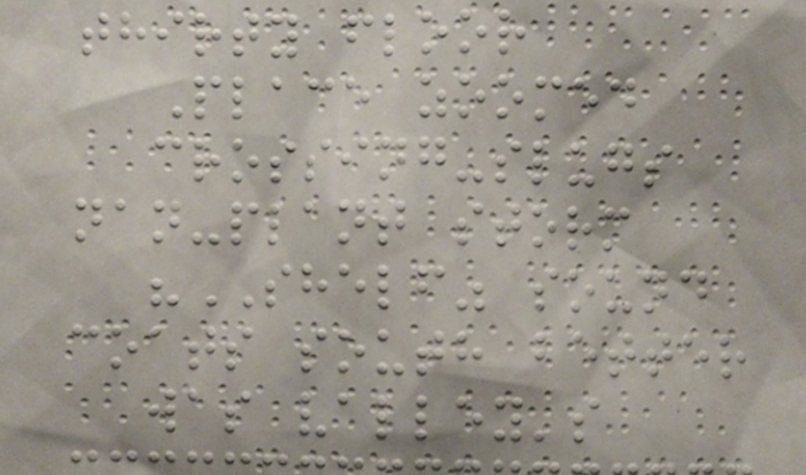thirty floor
Place zoomed
crossing-slugs
nan-plant storm
"SHELF" sound
coats south better
was valley's
